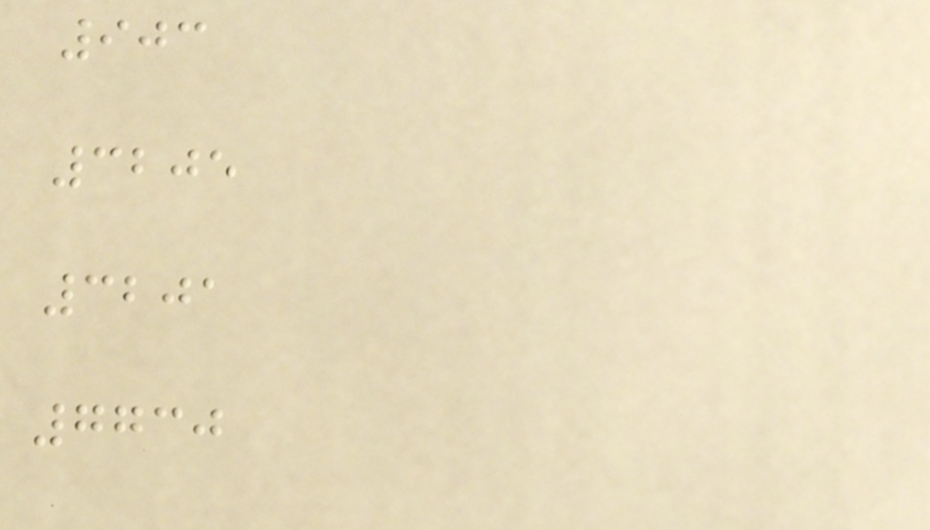903
3205
3201
7730
